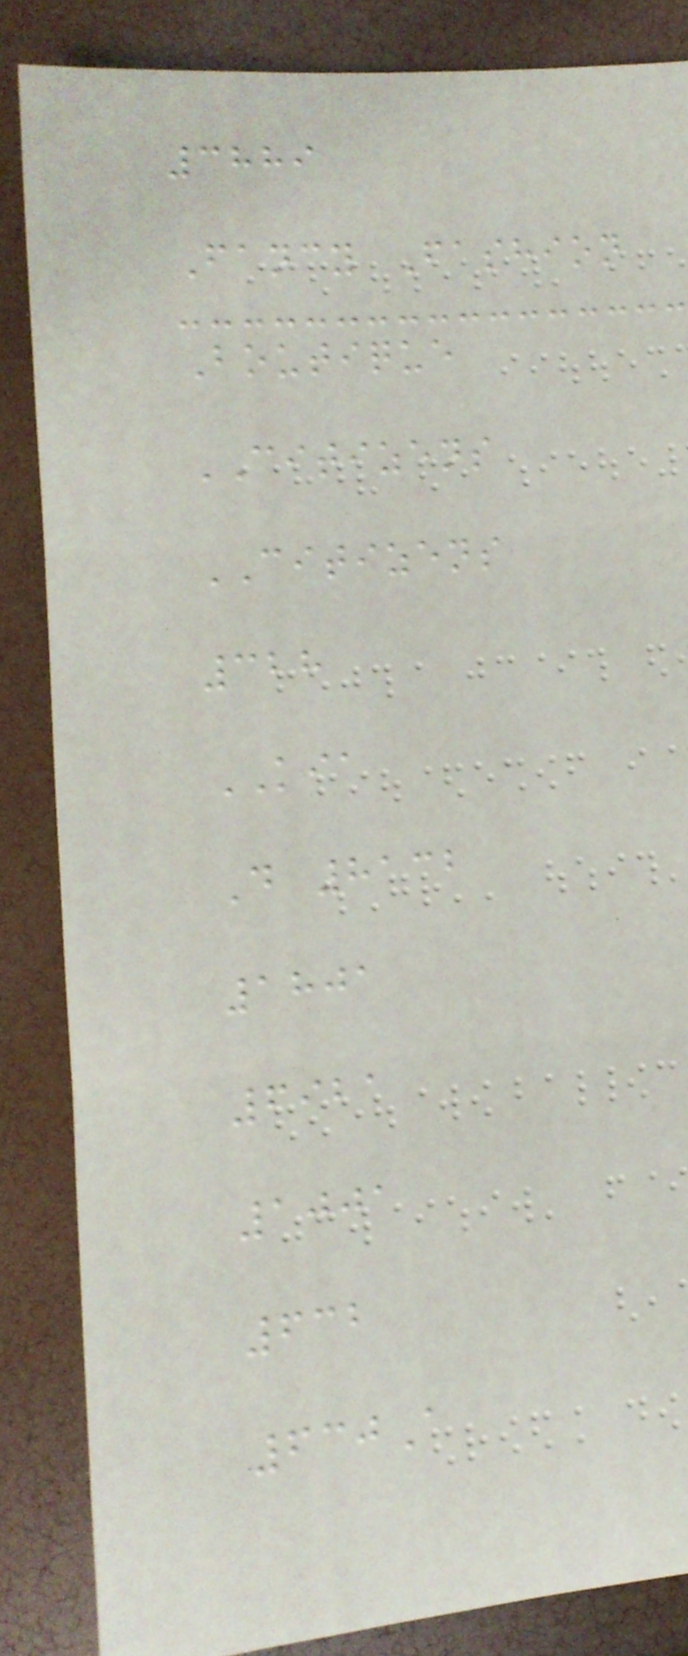3889
Fancy Fashion
Boutique
CITIZENS
CITIZENS
328
KIA
D 8132
1801
6921
1001
632
630A
